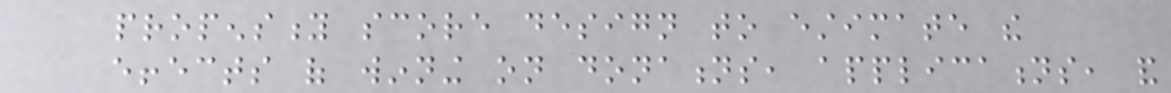propensity score design to estimate the
effects of winning on donations, applications, and
